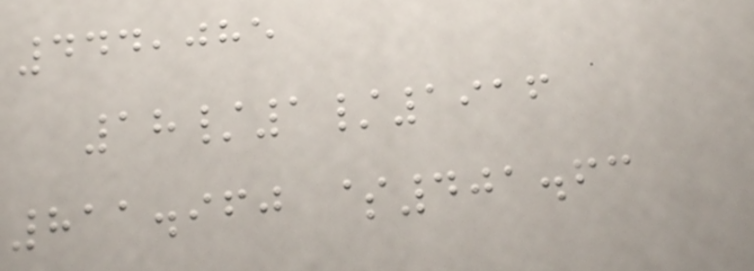444,085
18/1/1916
811.960 $401.63
